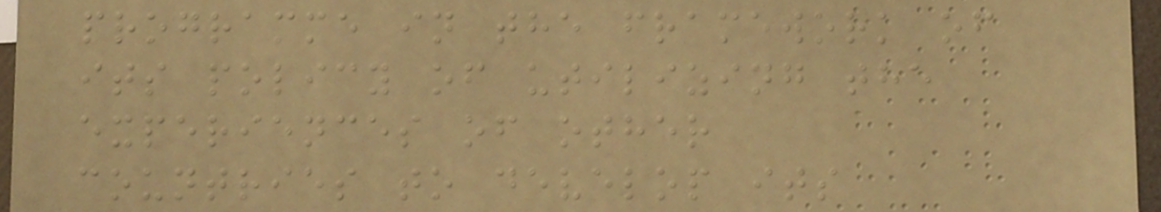programme in the framework of
its policy of utilizing the
experiences of other
countries to develop its
